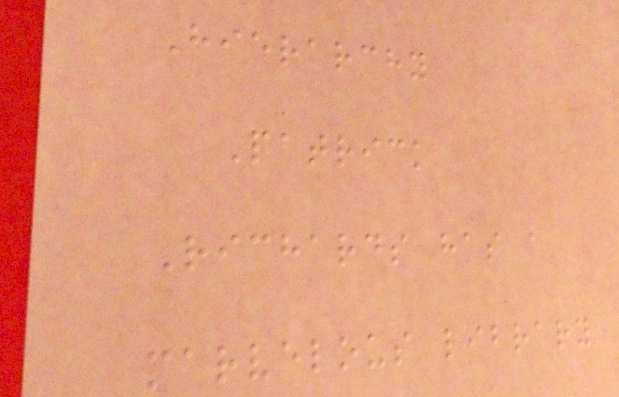Hierarchy
Patrick
Richards has a
marvelous library
